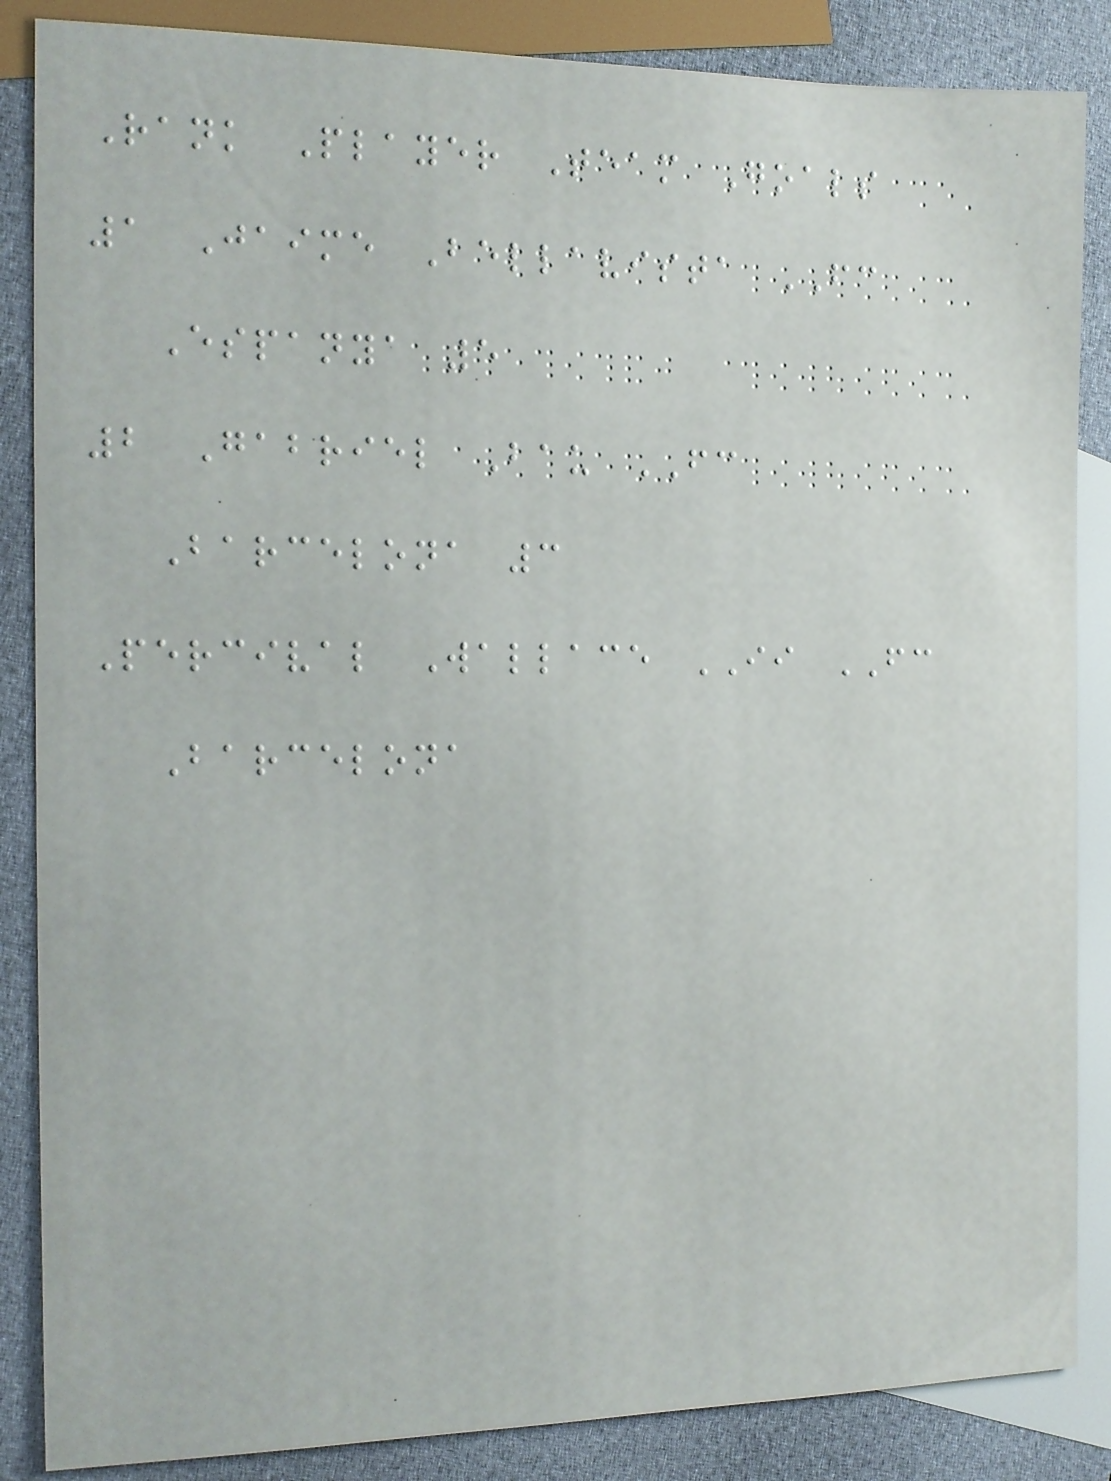Rank Player Team Goals
1 Jaime Bellavista FC
Espanya 5
2 Gabriel Bau FC
Barcelona 3
Percival Wallace II FC
Barcelona
